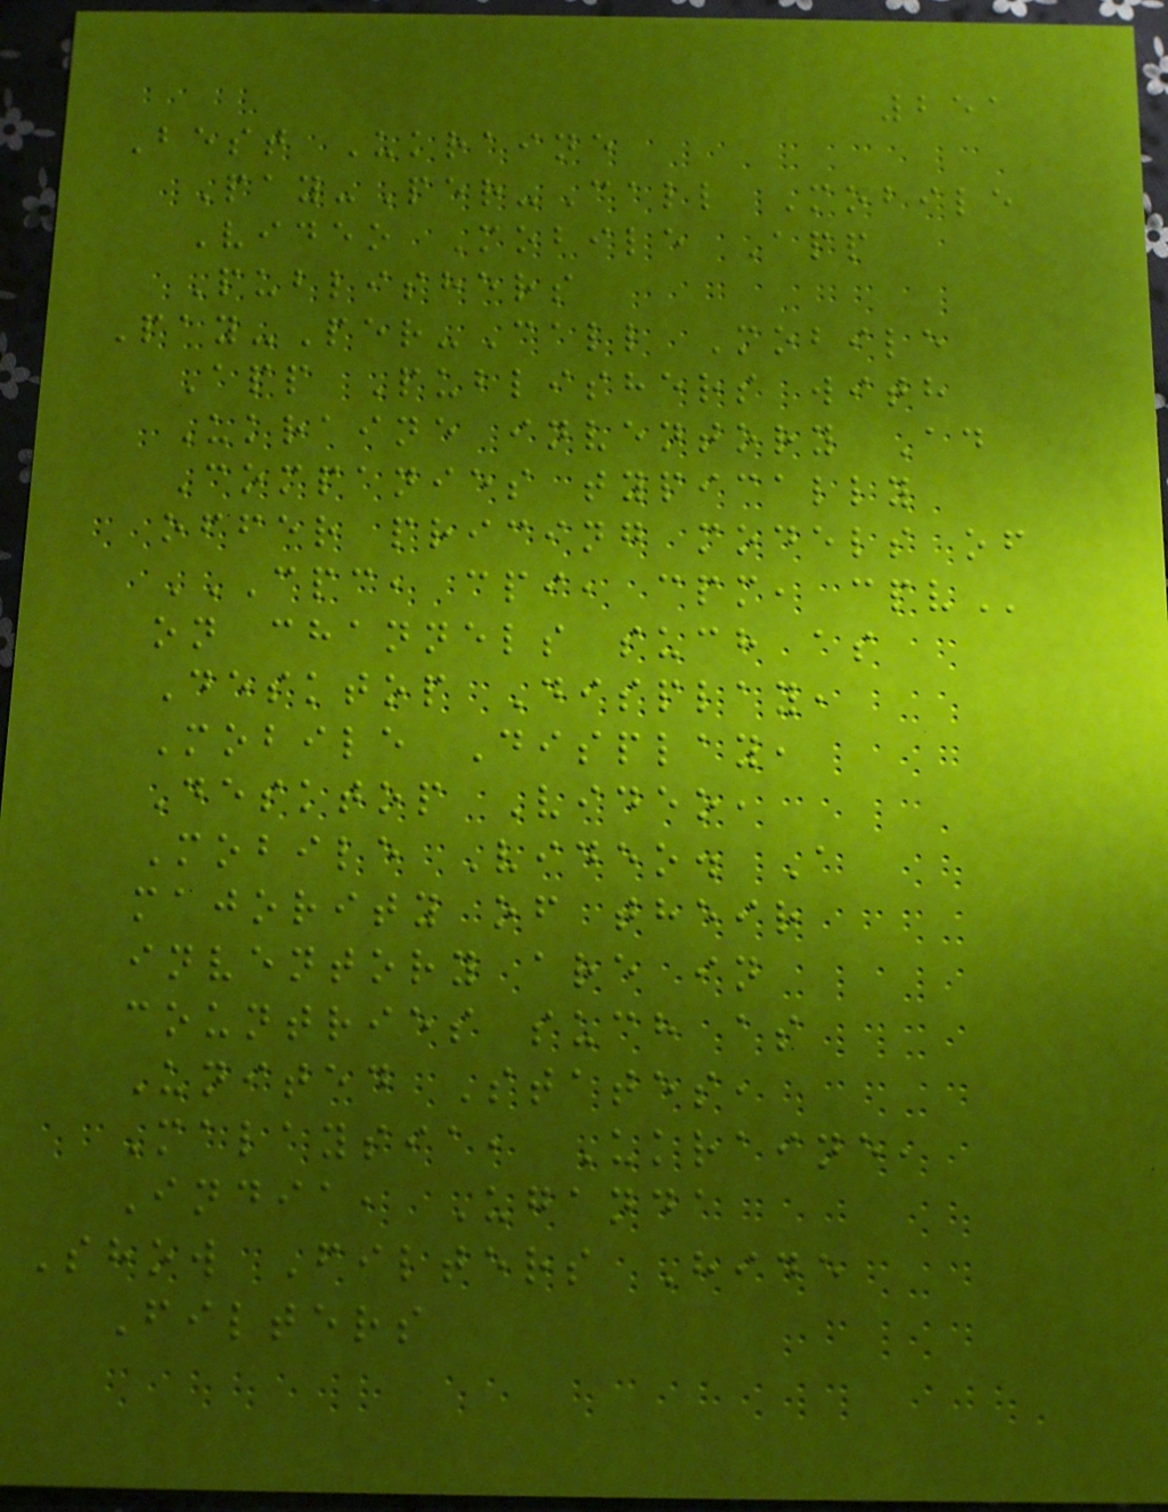251
Best Ukraine
Pay-Per-Call Mobile
Video Mobile App
Publishers
Pay-Per-Call Mobile
App Publishers with
Ukraine inventory Ad
Companies typically
offer pricing models of
CPC, CPI, CPM, CPV
on channels such as
Desktop Display,
Mobile Display,
Desktop Video,
Mobile Video. A
majority of their
inventory are in
countries such as
United States,
Malaysia, Ukraine,
India, Uganda
Show Filters Hide
Filters
